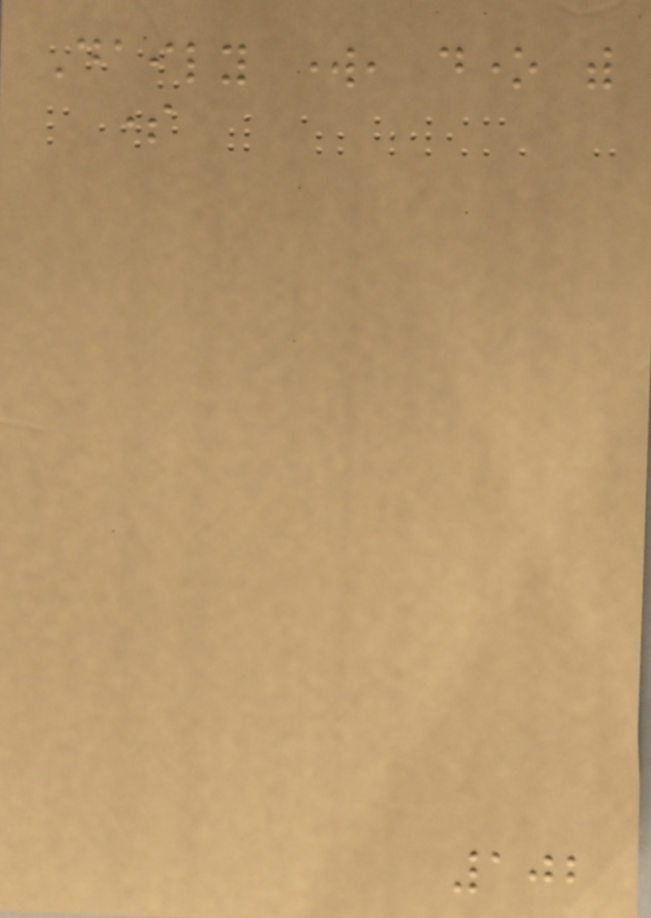Daily work, done with
some
102
